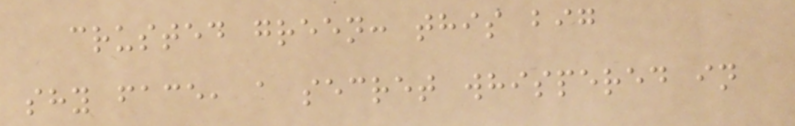crusted green: this big
shy face, a secret whispered in
